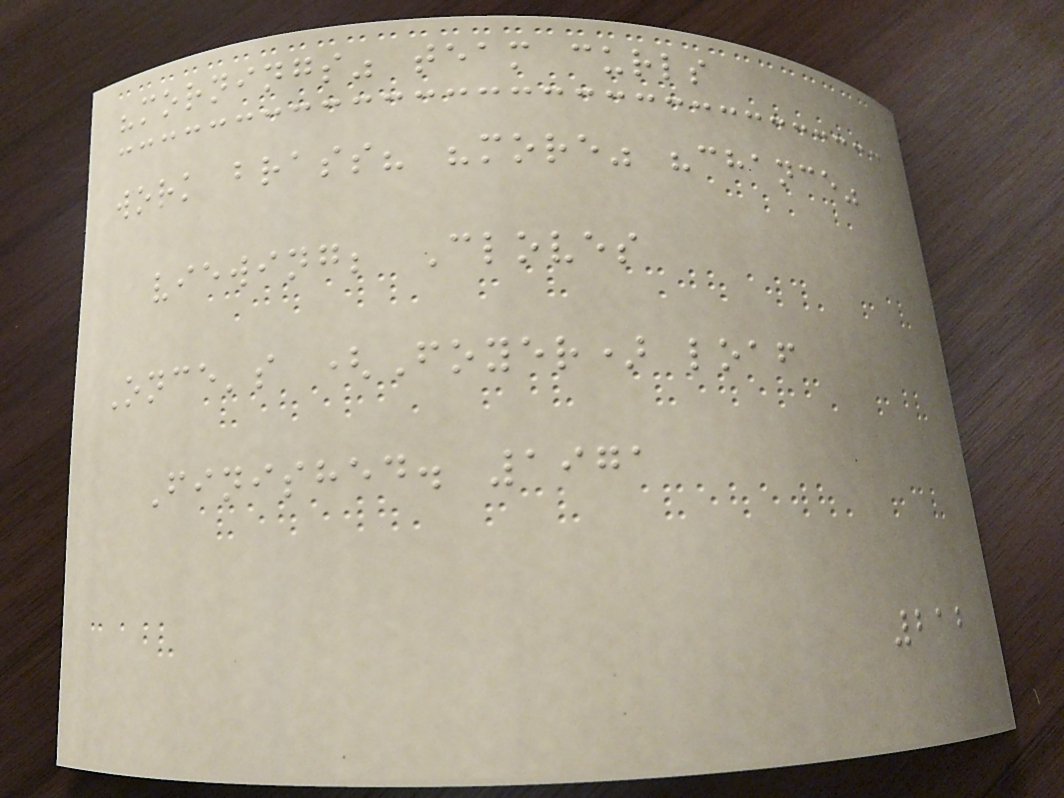"mornings" team curls
work brass? "more" "chance"
viewing; Cloves
Once's (Foyer) loaf
Finished. 1971
212
